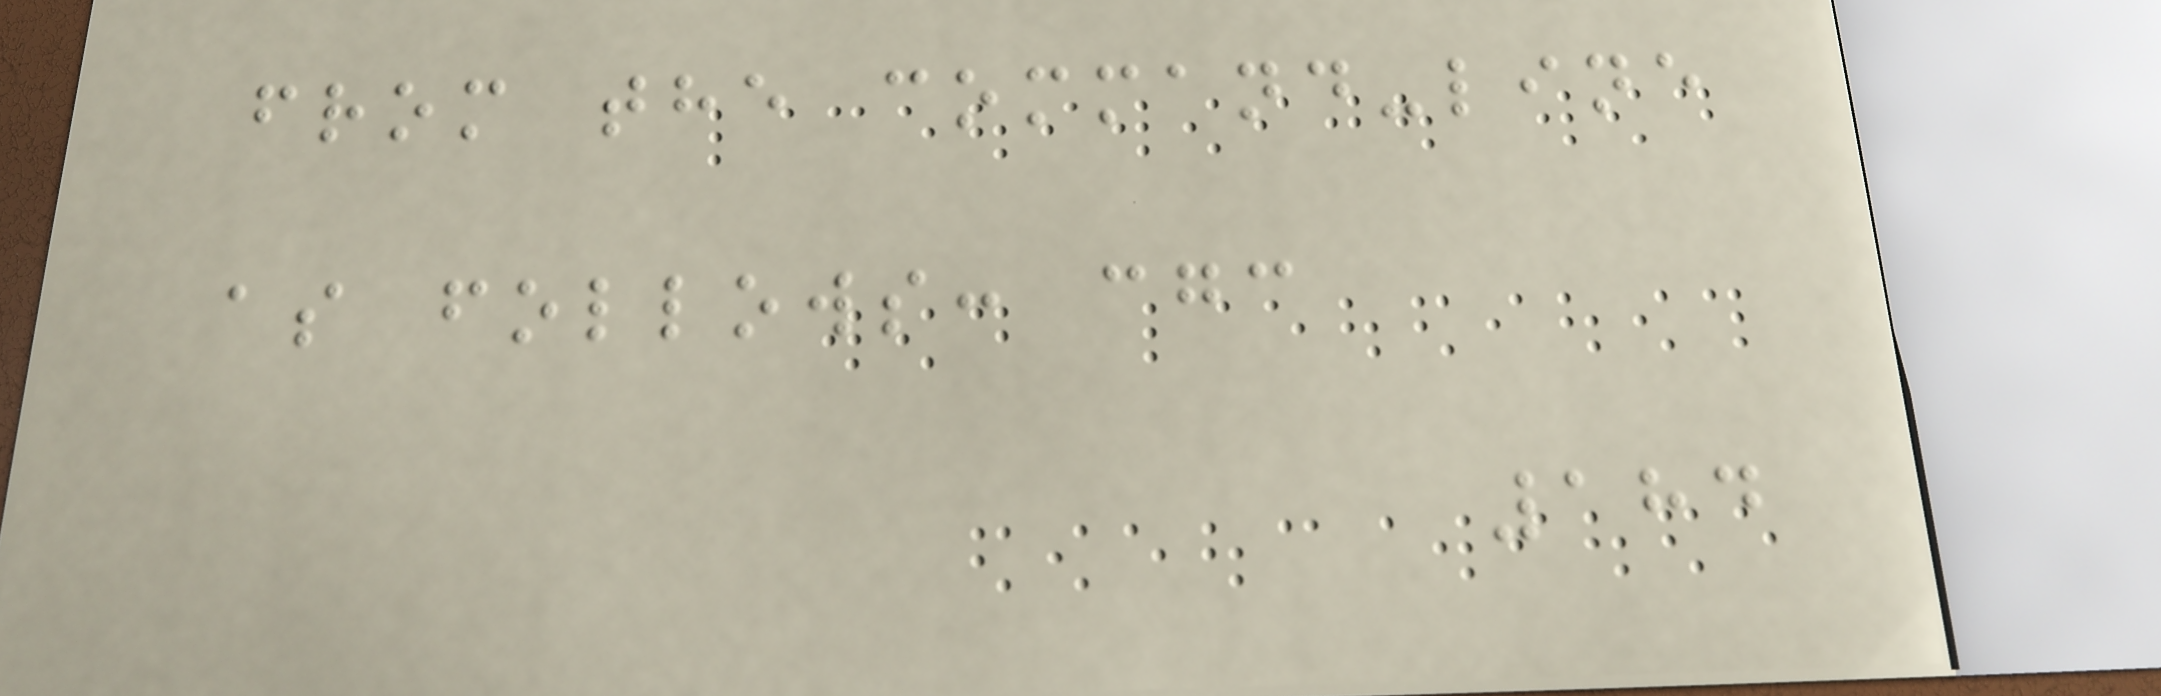from the command-line
as follows: cgc
184
